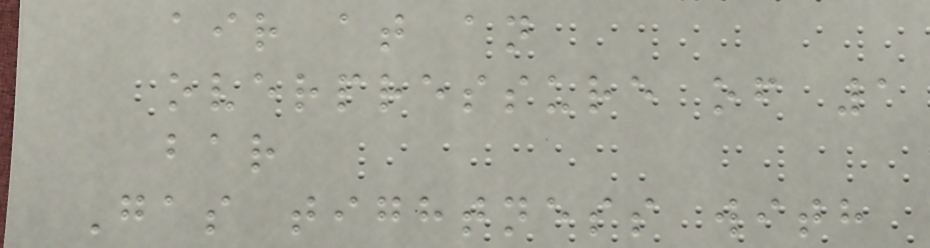air at an
overpressure of 1
bar
Gas tightness with
